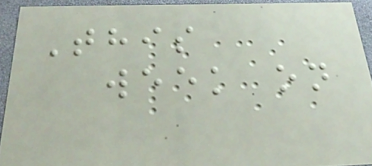This
week on
